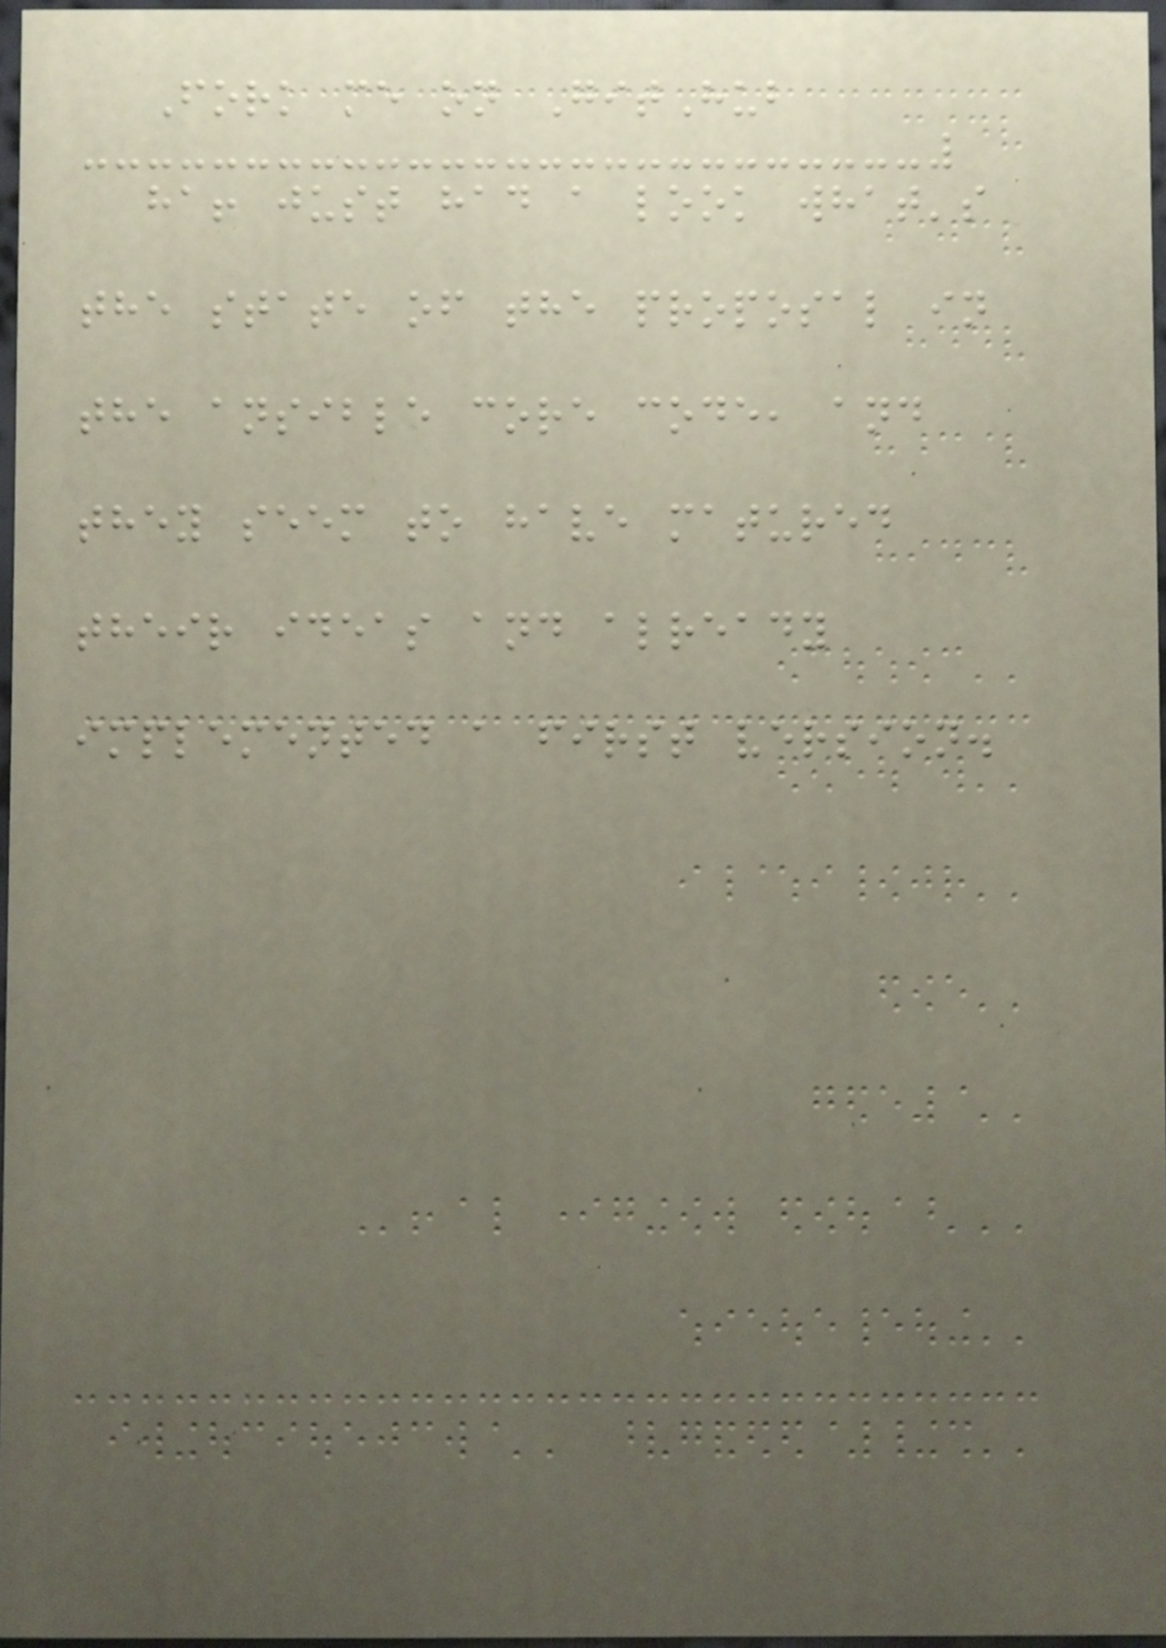Fork me on GitHub
ha! just had a look what's
the state of the proposal in
the ansible core code, and
they seem to have matured
their ideas and already
implemented a first version.
